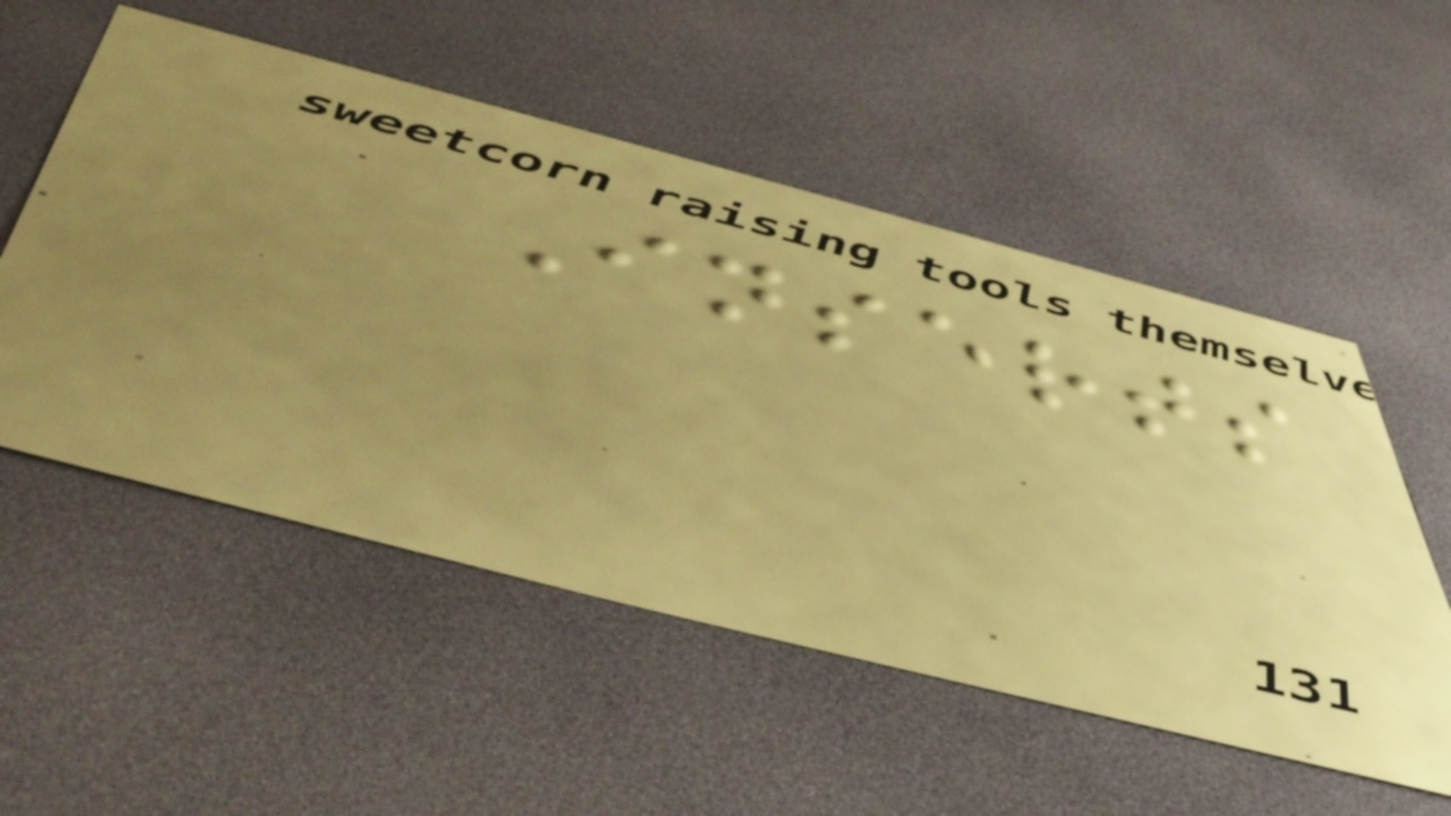Inserts
